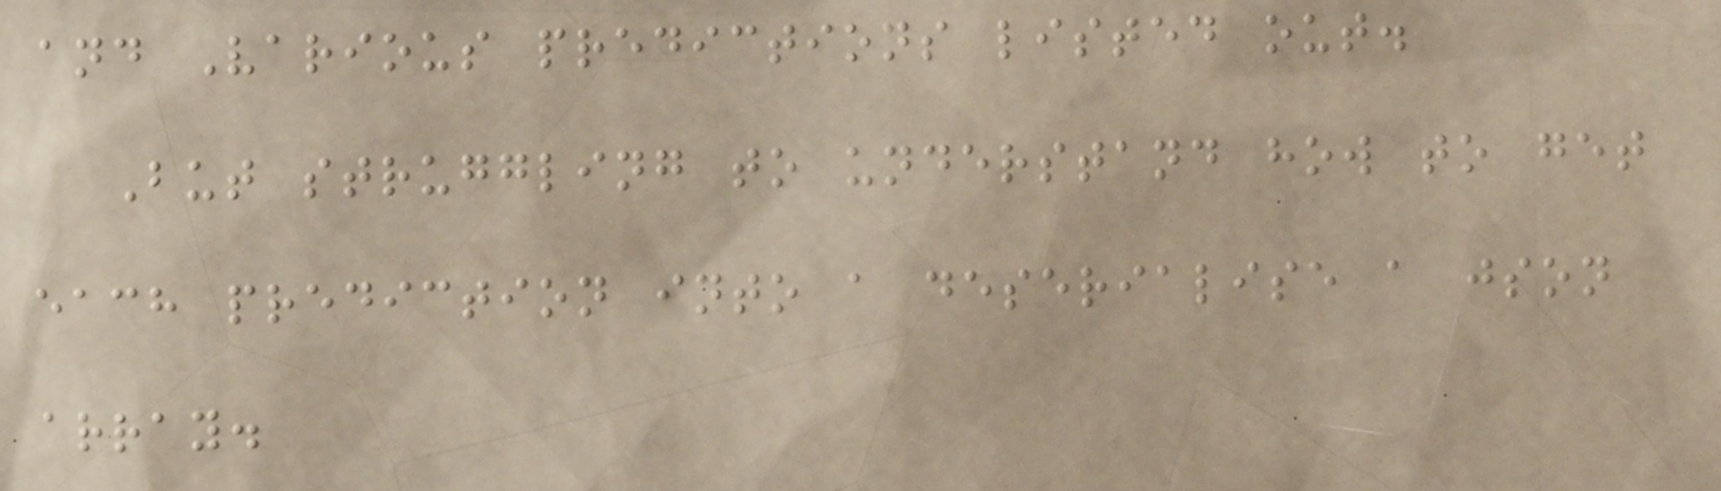and Various predictions listed out.
But struggling to understand how to get
each prediction into a deserialise a json
array.
